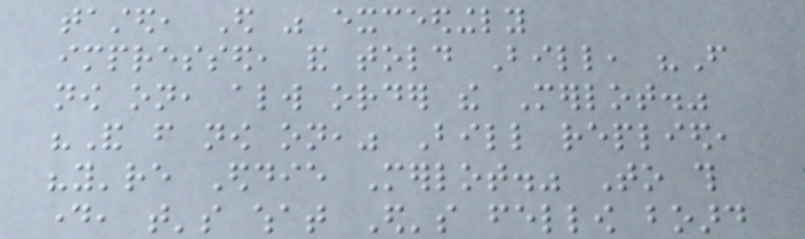tasted, Ed was exceedingly
impressed, and told Bill, "From
now on, always order the Merlot."
"And from now on," Bill replied,
"you're Eddie Merlot." To this
day, that's what Ed's fellow board
